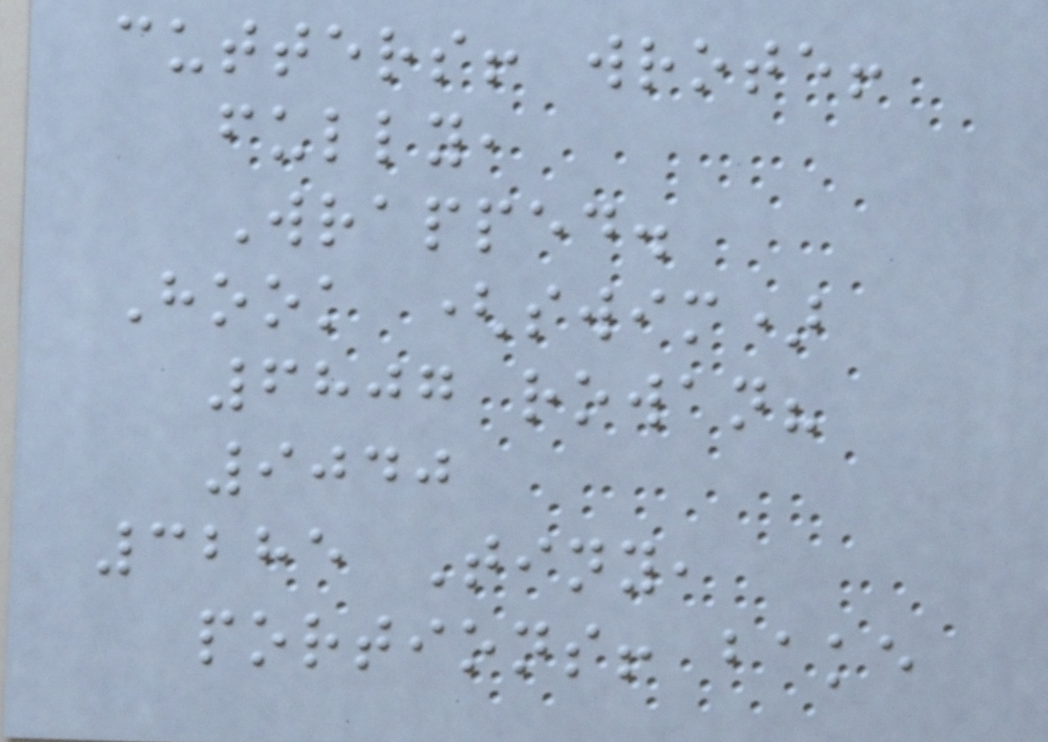cutters! wrote!
fully,
Wrapped.
Hook (swim)
6807 rowan?
9040
3285 Tiny,
portions! bake
